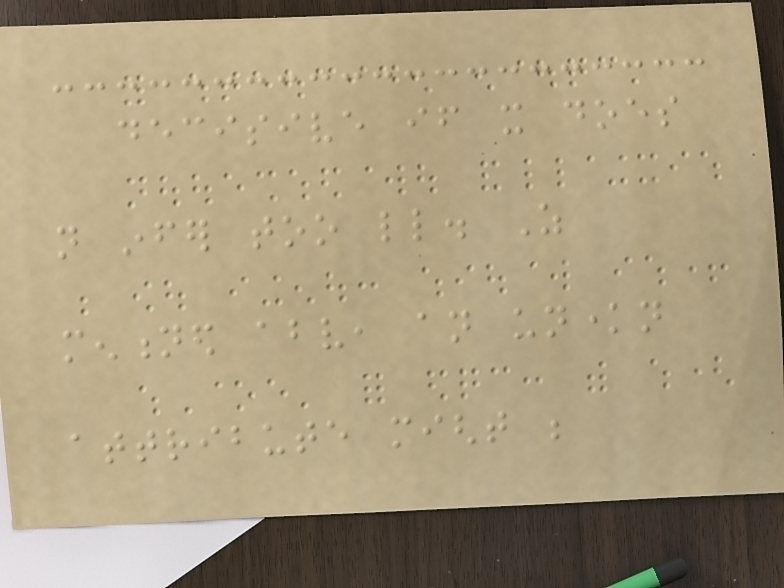decisive if it does
not infer too little. As
mentioned above, an unknown
attribute might be
